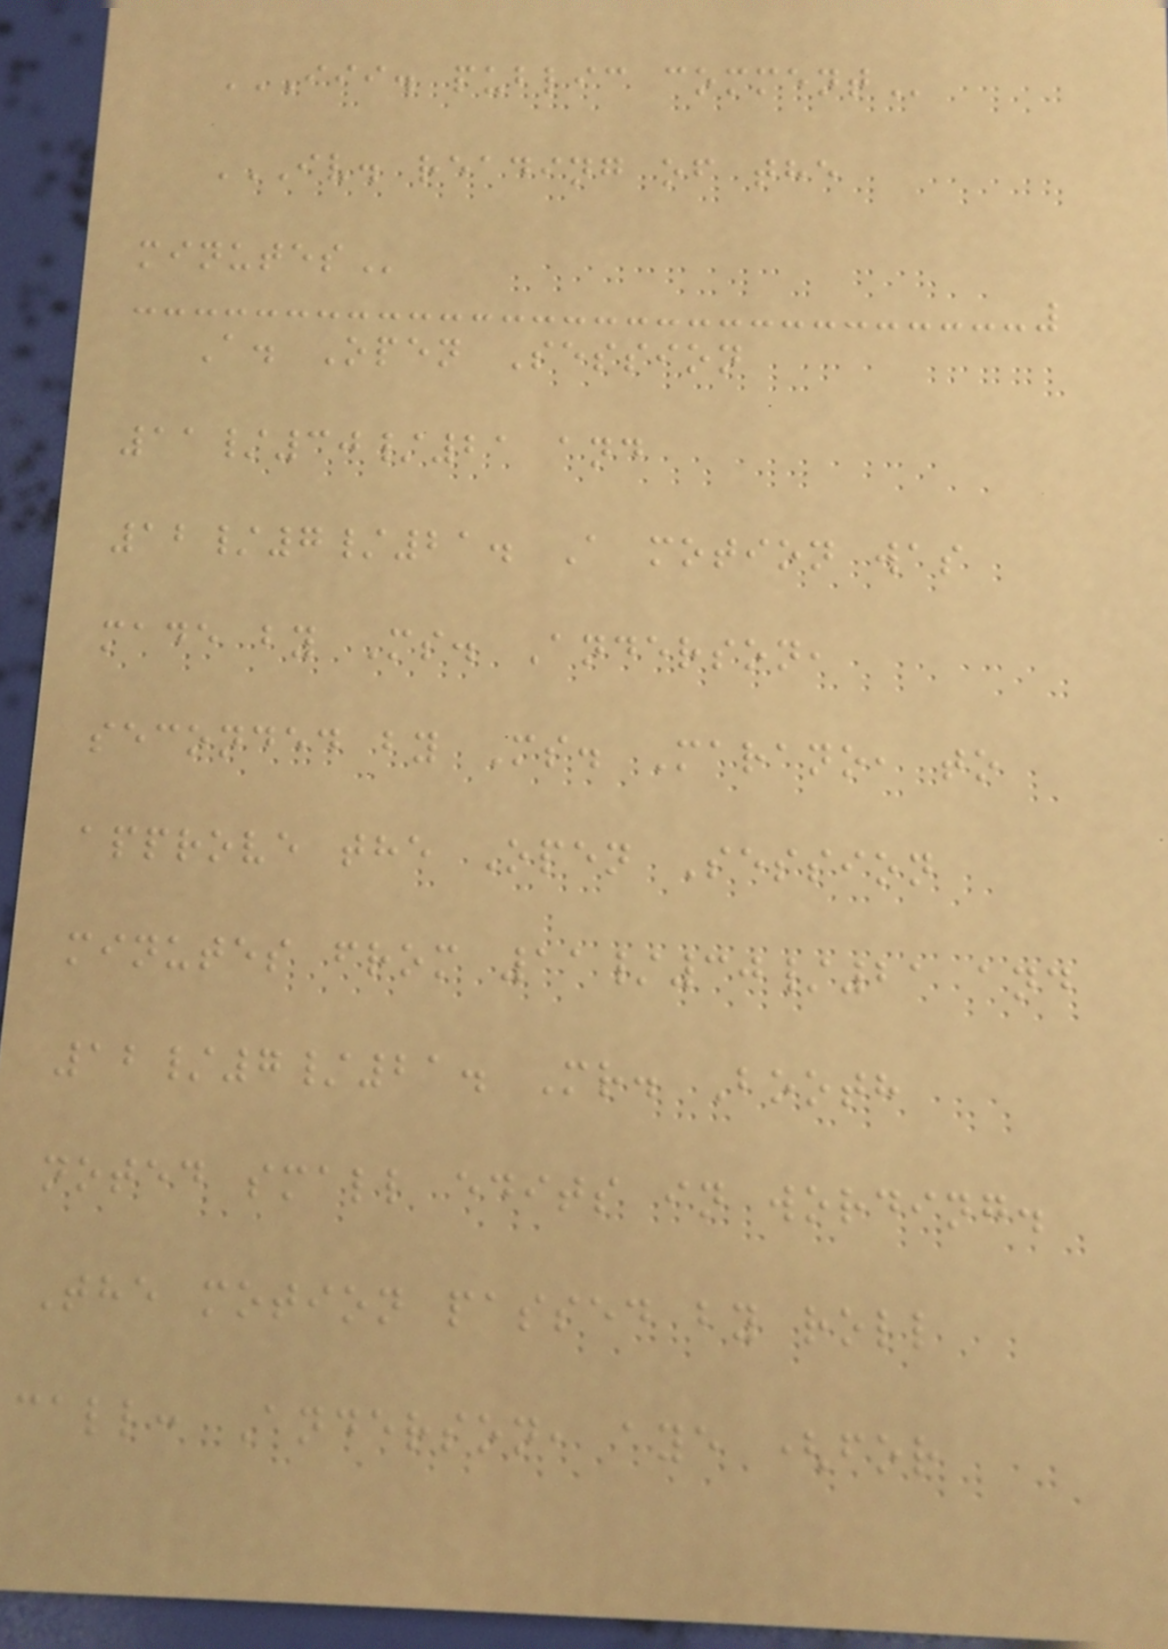III. PUBLIC COMMENT
IV. READING OF THE
MINUTES
A. Open Session
11/30/21 and
12/7/21. A motion was
made by Ms. Anderson,
seconded by Ms. Marano, to
approve the Open Session
minutes from 11/30/21 and
12/7/21. Mr. Booth
noted small edits in wording.
The motion passed by roll
call: Anderson, aye (for
